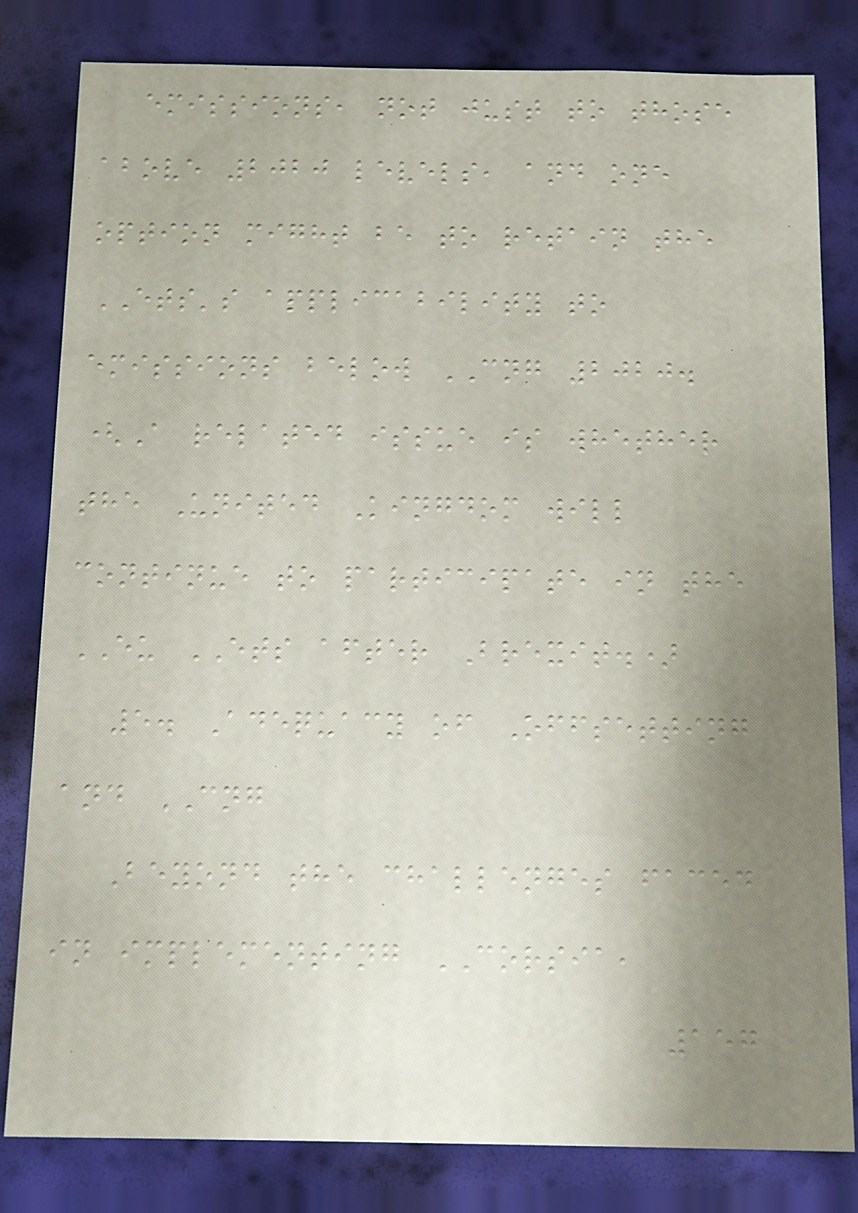emissions, not just to those
above 2020 levels, and one
option might be to retain the
ETS's applicability to
emissions below CNG 2020.
(A related issue is whether
the United Kingdom will
continue to participate in the
EU ETS after Brexit.)
5. Adequacy of Offsetting
and CNG
Beyond the challenges faced
in implementing CORSIA,
157
